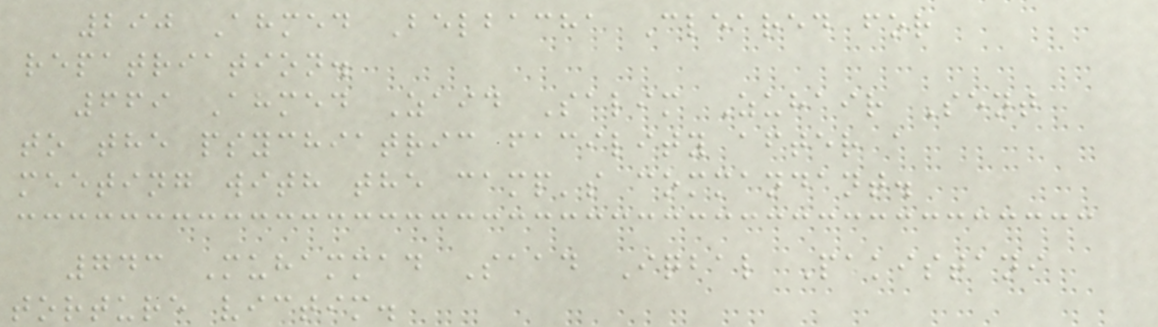290 Ahmed Belbacha Cleared for
repatriation.
669 Ahmed Zaid Salim Zuhair Sent
to the psychiatric facility after a
meeting with the camp's commandant.
743 Muhammad Saad Iqbal Pakistani
torture victim.
